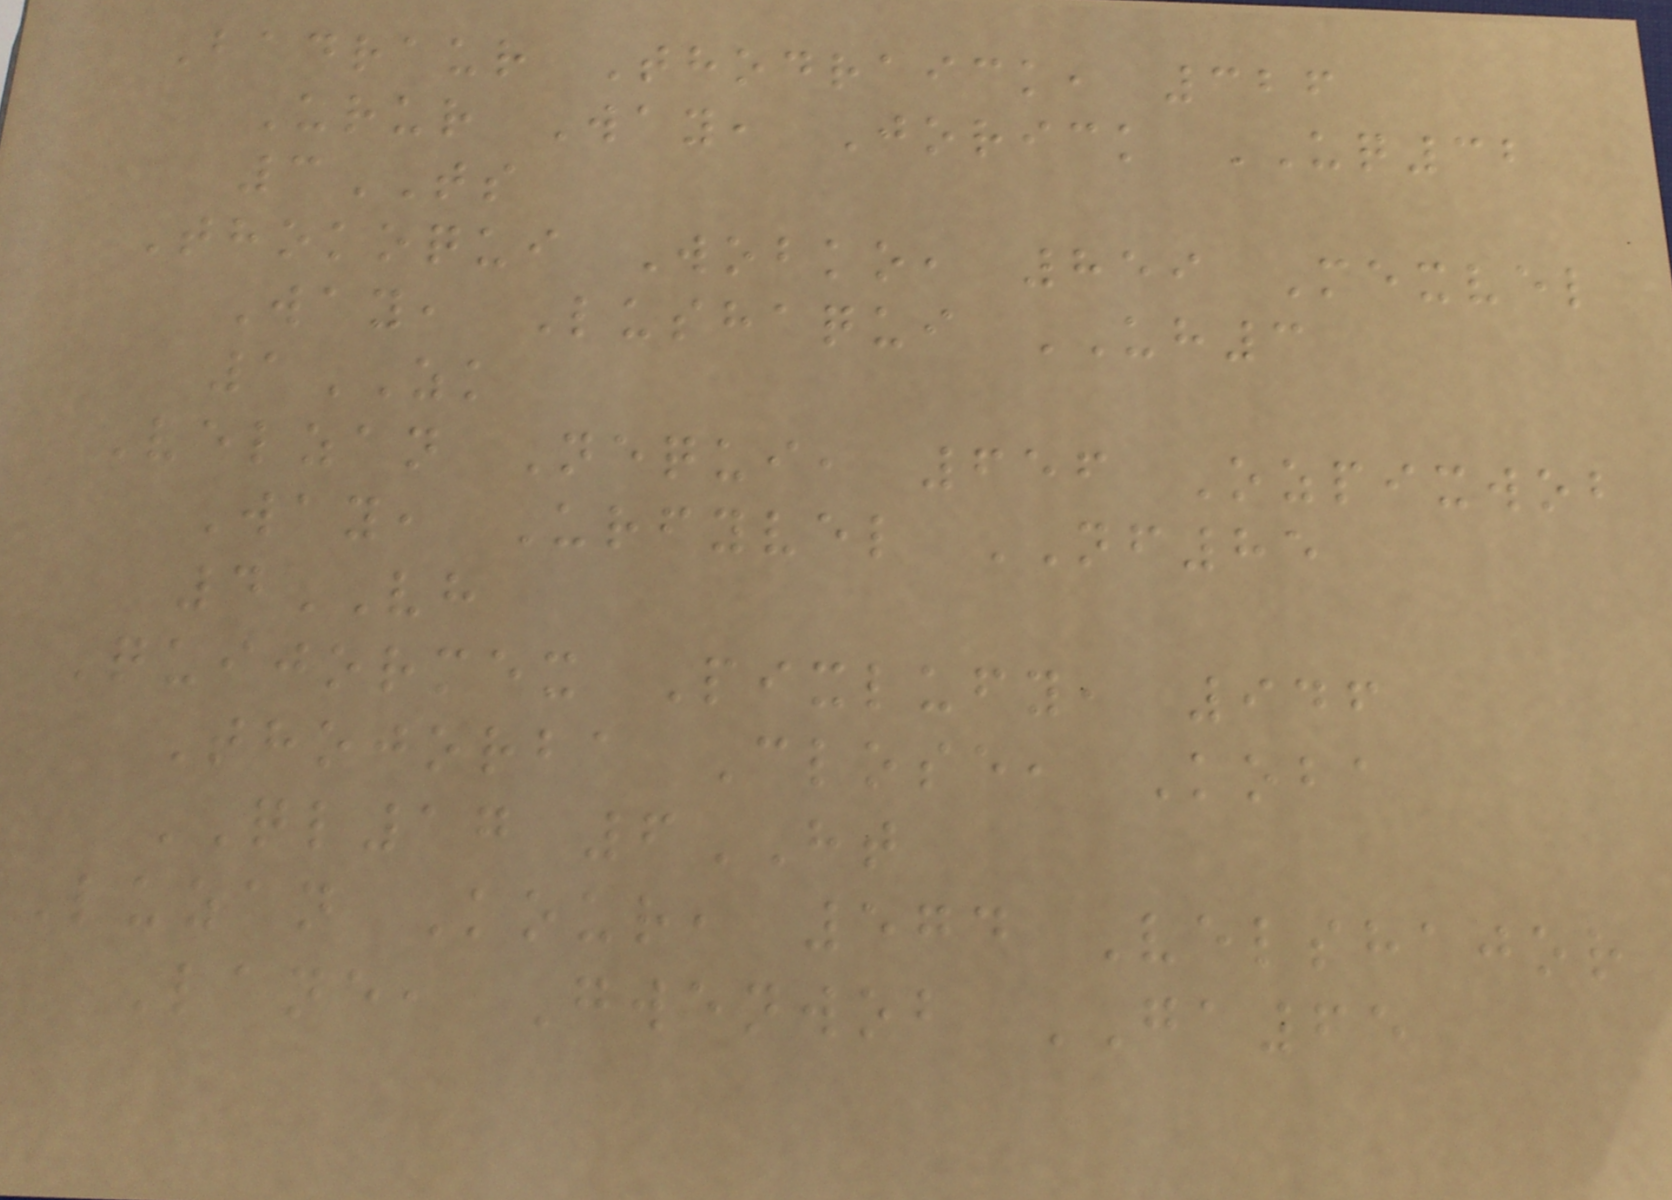Badraur Thodraick, 326
Urur Way, Jorick UQ32
3TS
Thokoqui Wobko, 859 Mexvel
Way, Lushaqui UH3
1ZK
Velzan Nequi, 656 Ozpixwob
Way, Urfyvel NF85
4VH
Quijormex Pixlufy, 946
Thojorba Close, Koba
QL17 6HT
Luzan Kour, 574 Velshajor
Lane, Gwenwob GA65
